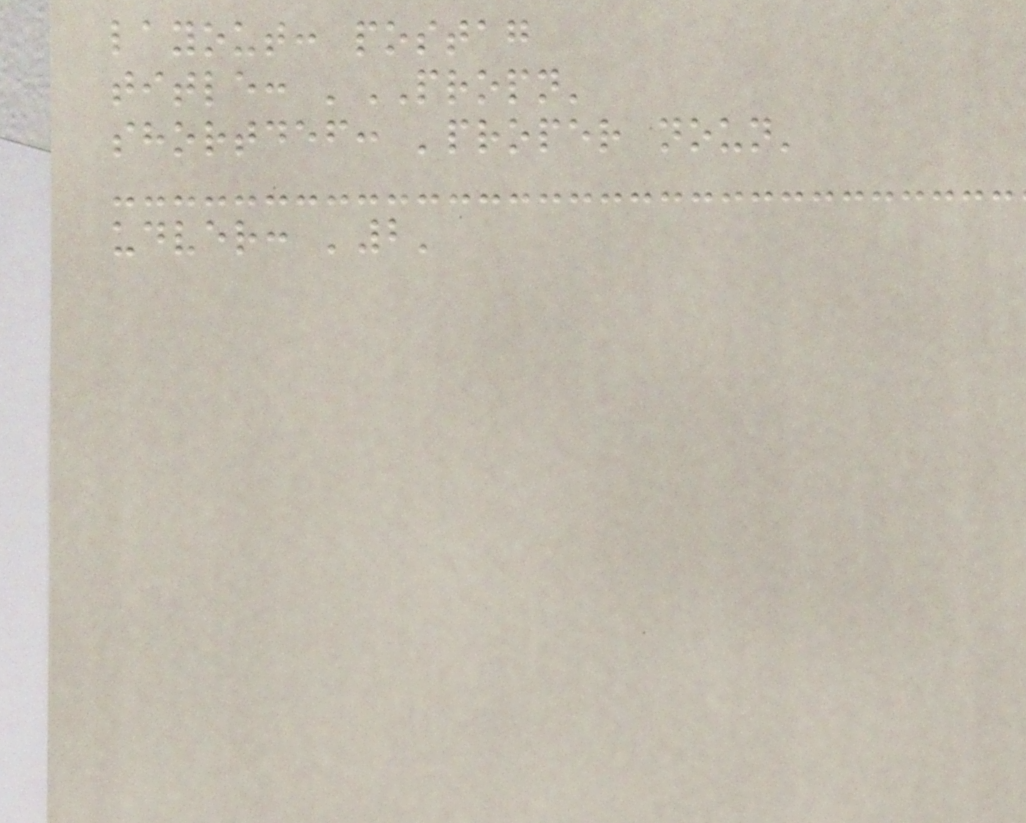layout: postag
title: 'PROPN'
shortdef: 'proper noun'
udver: '2'
